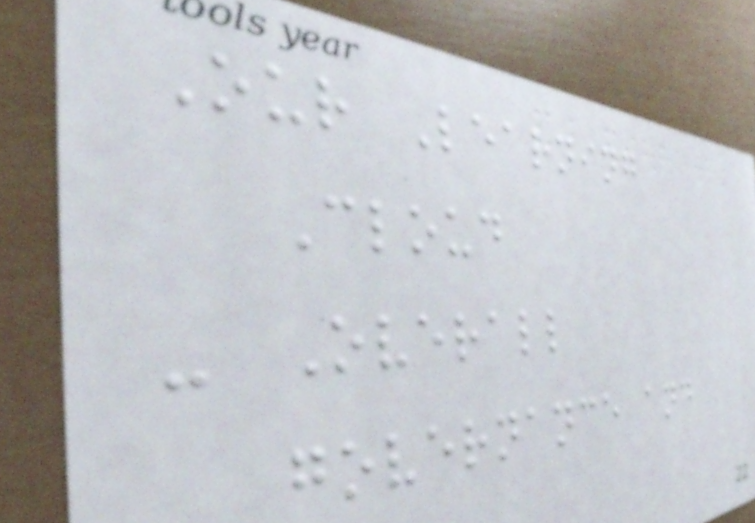Our Learning
Cloud
- Overall
governance and
